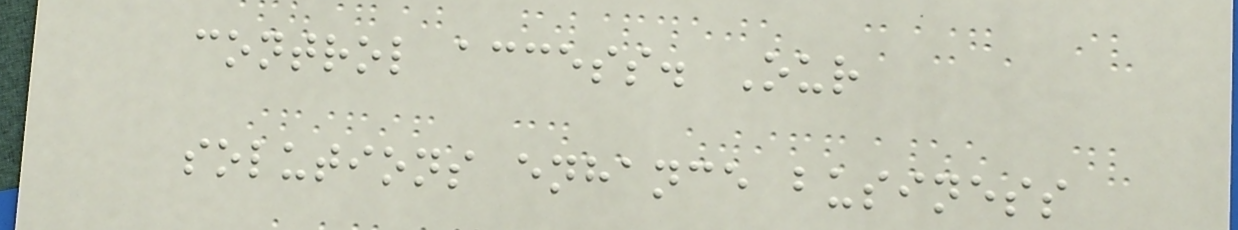control access. Our
solutions enhance business
